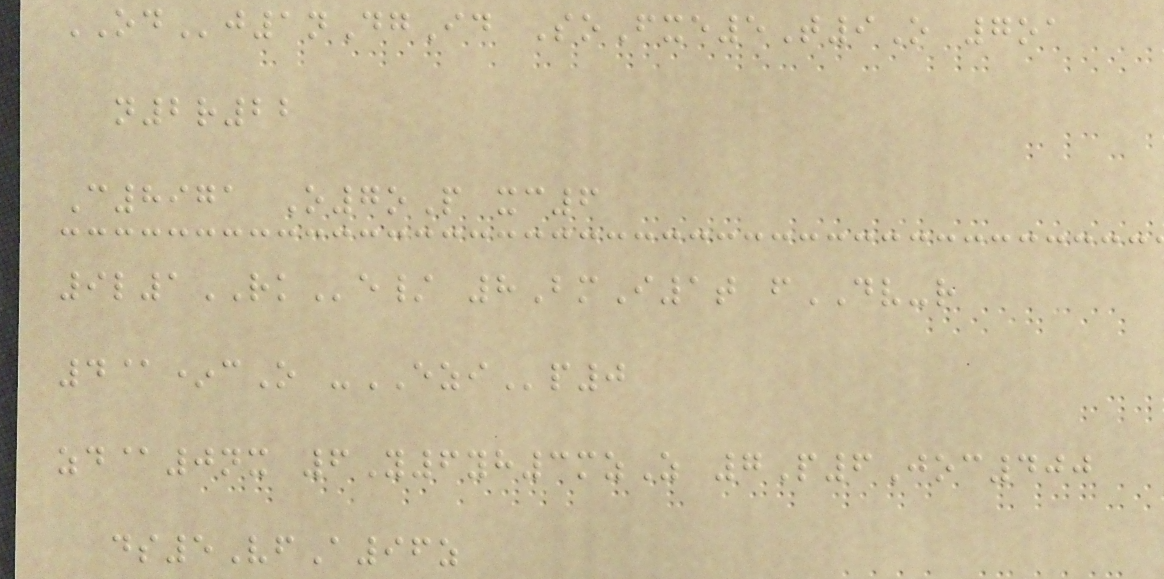ODj1nDgId SoFxe5T9O 7oa
n2r22
C8971 O7oP xc6
9l1RKe/ 8BmI1t fDV-r
4@*cO -EZIp0
zd@0nx 6Y6yh3mzZ 7P6Joc400
ds5VfA96z
